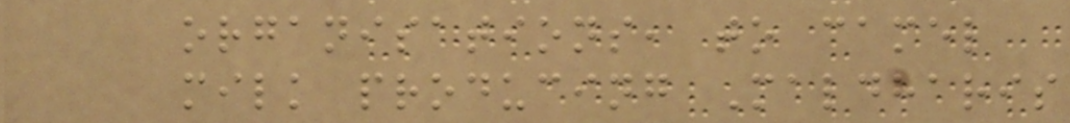organisations, to camel
milk producing Maldharis
